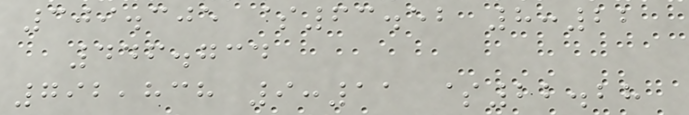309.305 $63.52 8:22
446.734
792,838 9:11 $22.28
